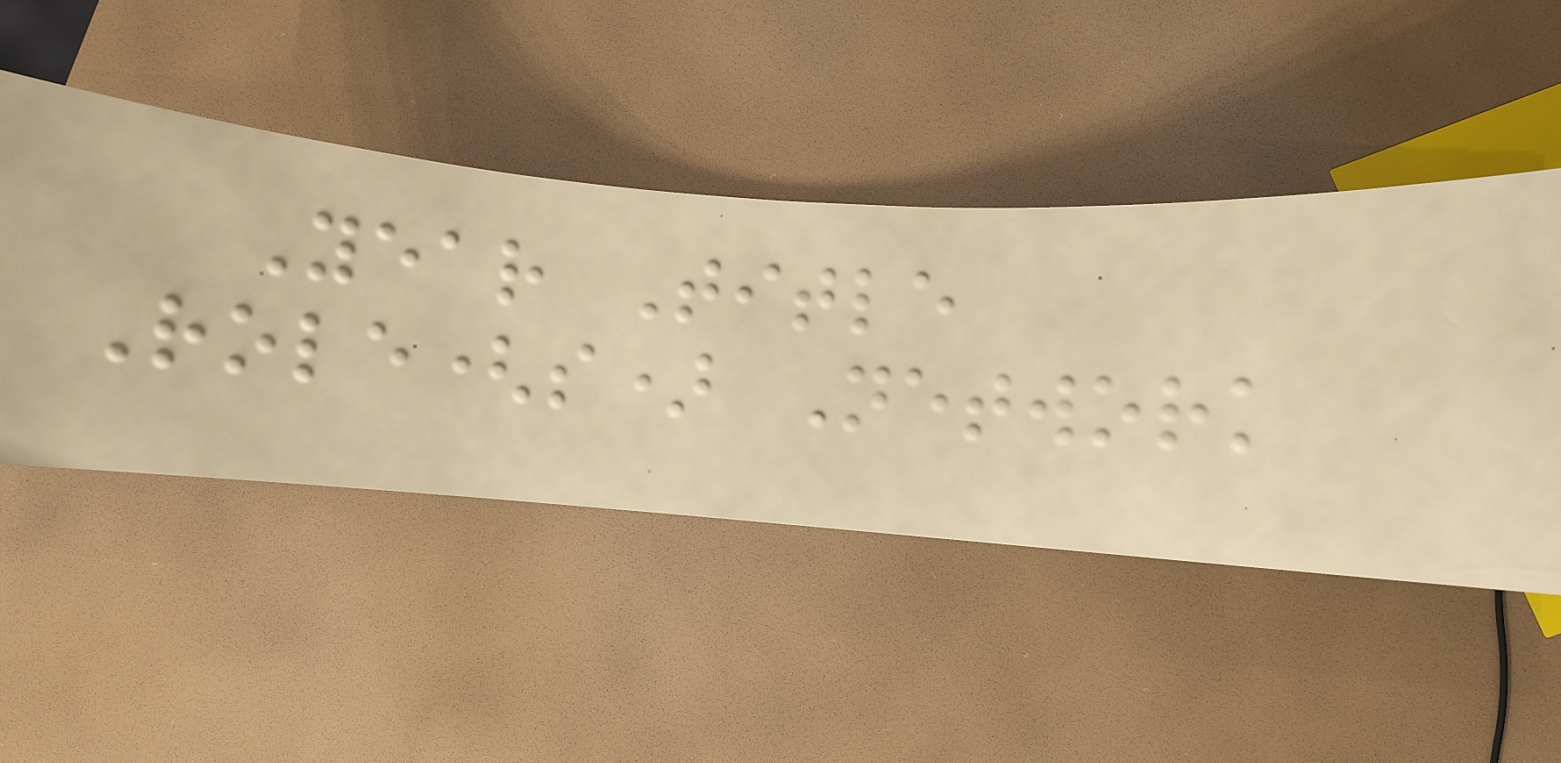Year Title
Role(s) Network
